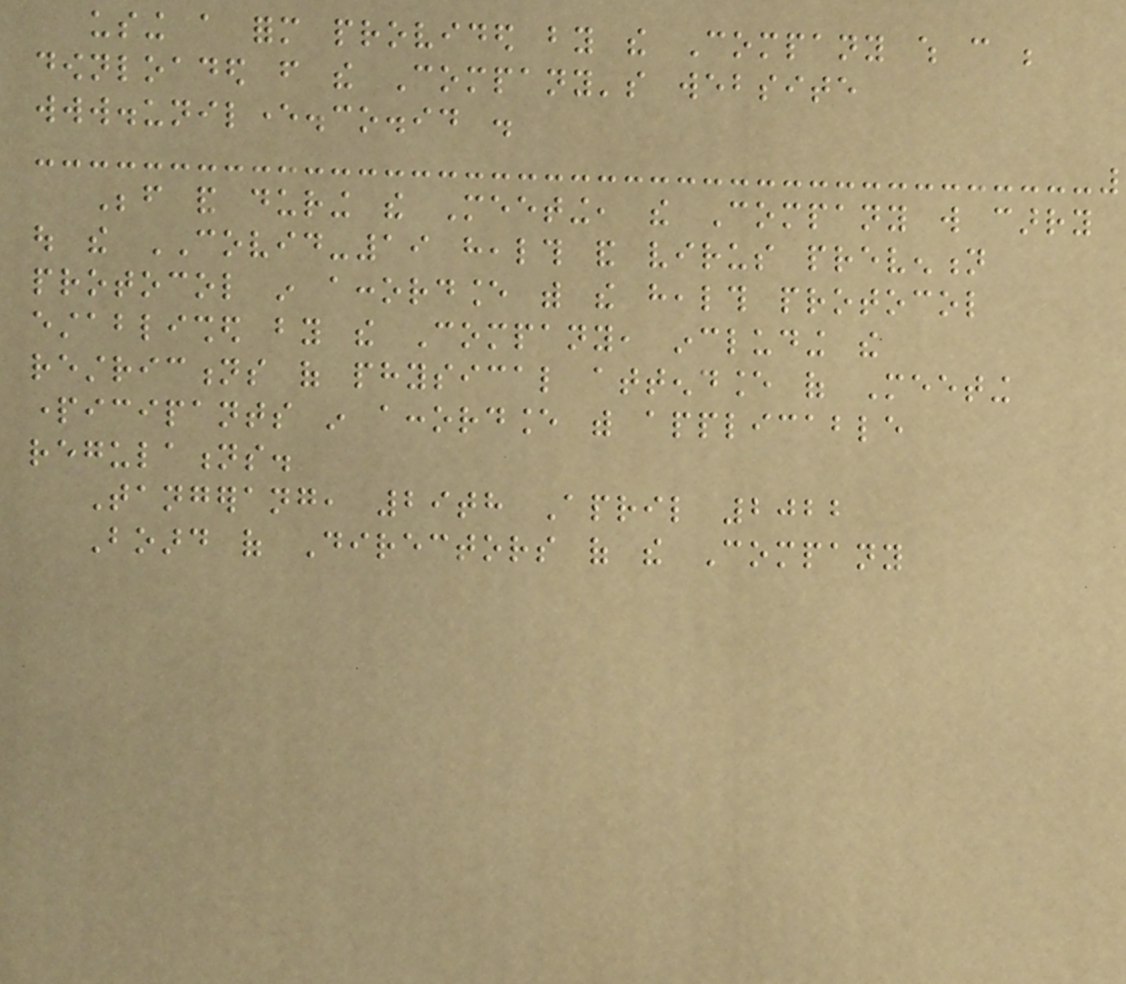using a form provided by the Company which can be
downloaded from the Company's website
www.unilever.co.id .
Before and during the Meeting, the Company will carry
out the COVID-19 health and virus prevention
protocol in accordance with the health protocol
established by the Company, including the
restrictions of physical attendance of Meeting
participants in accordance with applicable
regulations.
Tangerang, 29th April 2022
Board of Directors of the Company
